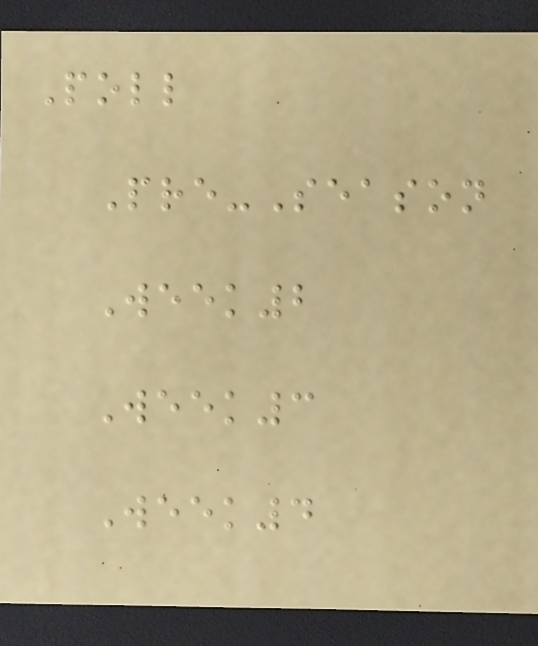Poll
Pre-Season
Week2
Week3
Week4
